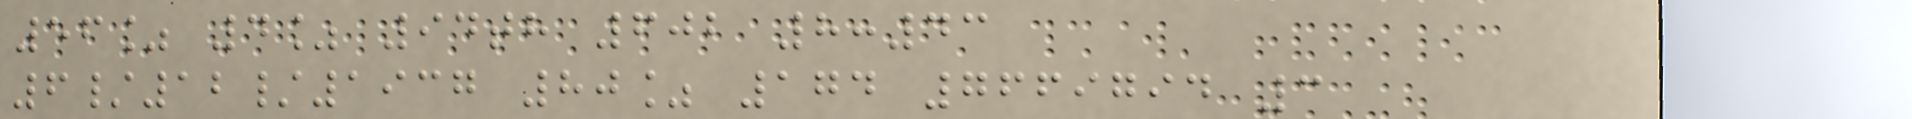56% 4% 94th 602 8:43
6/12/1937 80% 174 7669794 3
